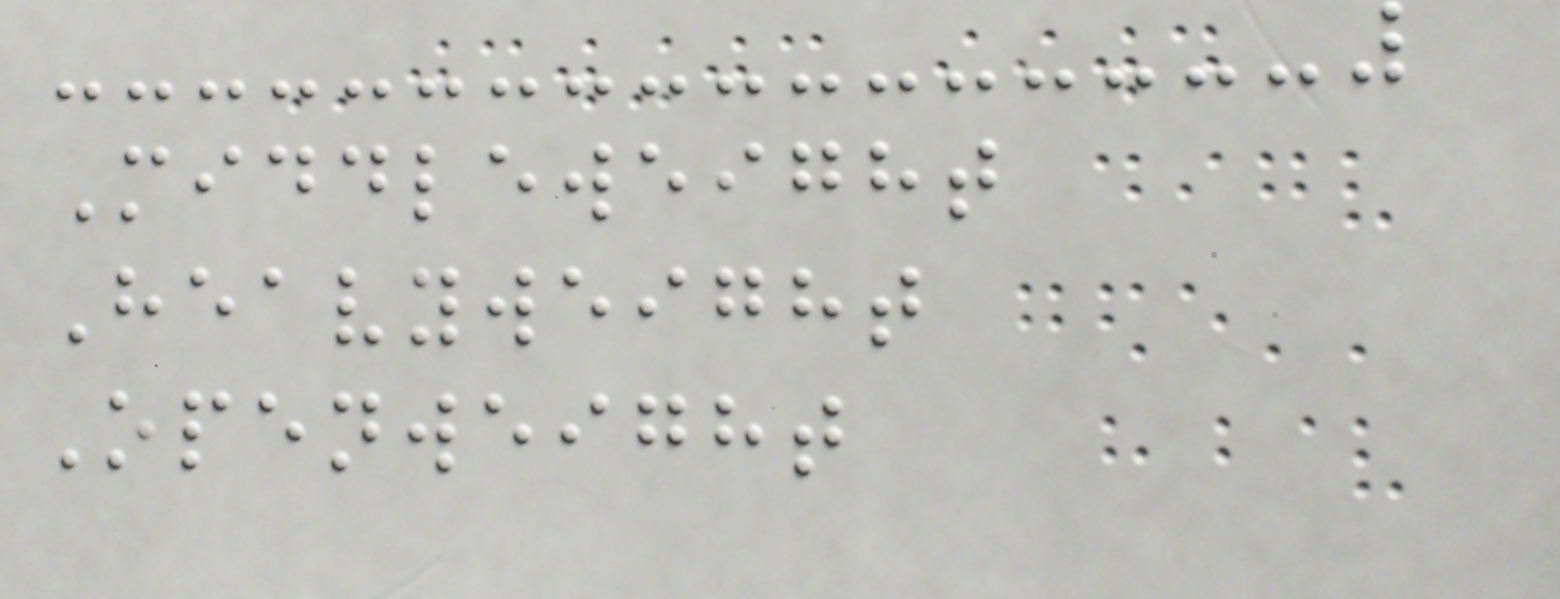Middleweight
Heavyweight
Openweight
